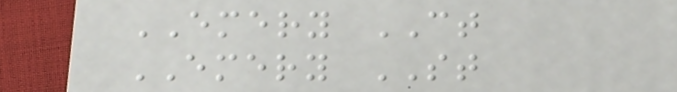EMERY CT
EMERY ST
